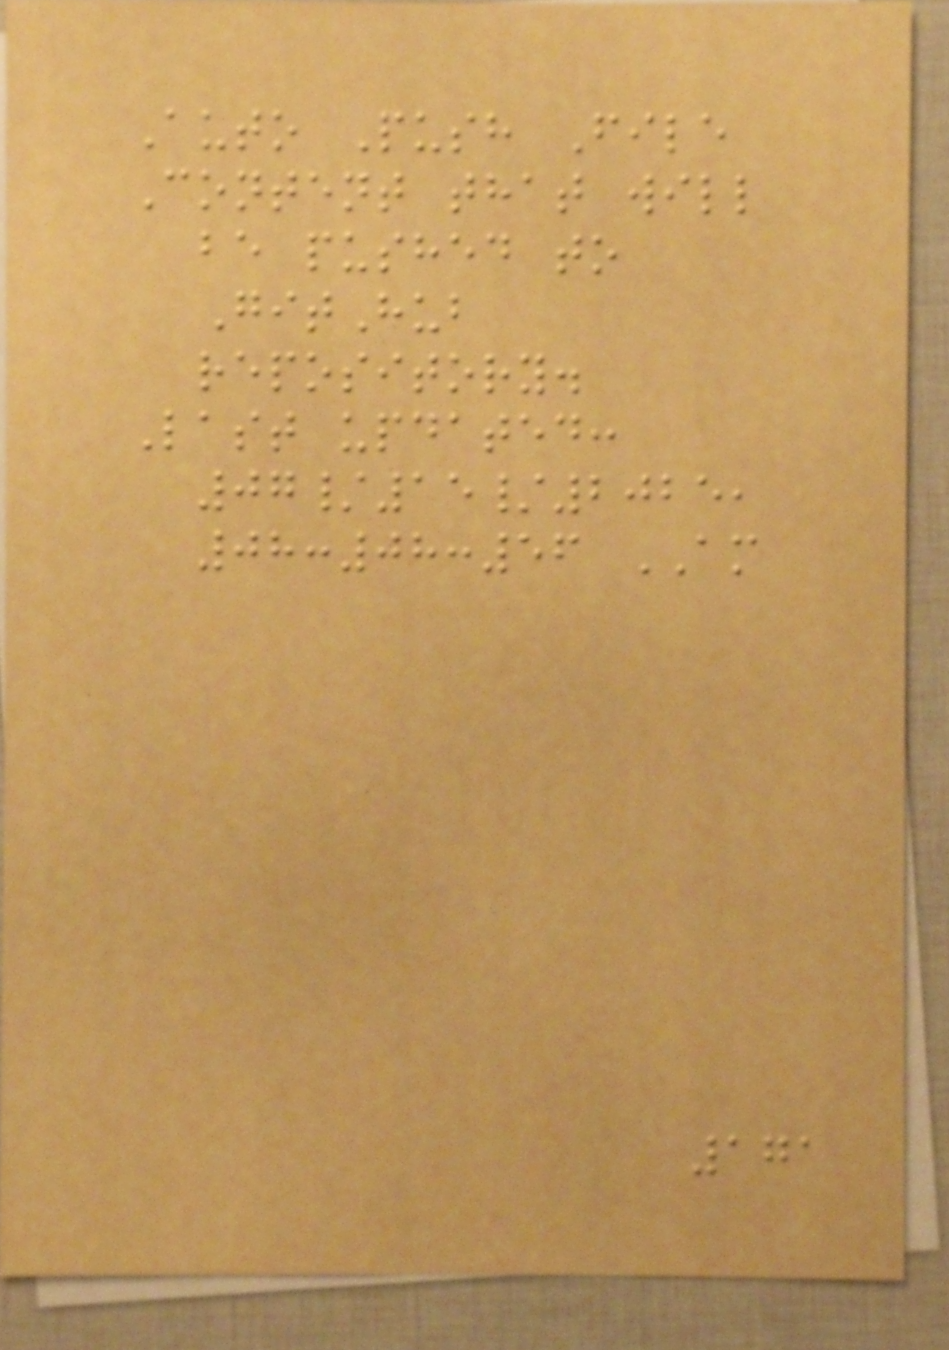Auto Push File
Content that will
be pushed to
GitHub
repository.
Last updated:
07/15/2025,
08:08:56 AM
171
